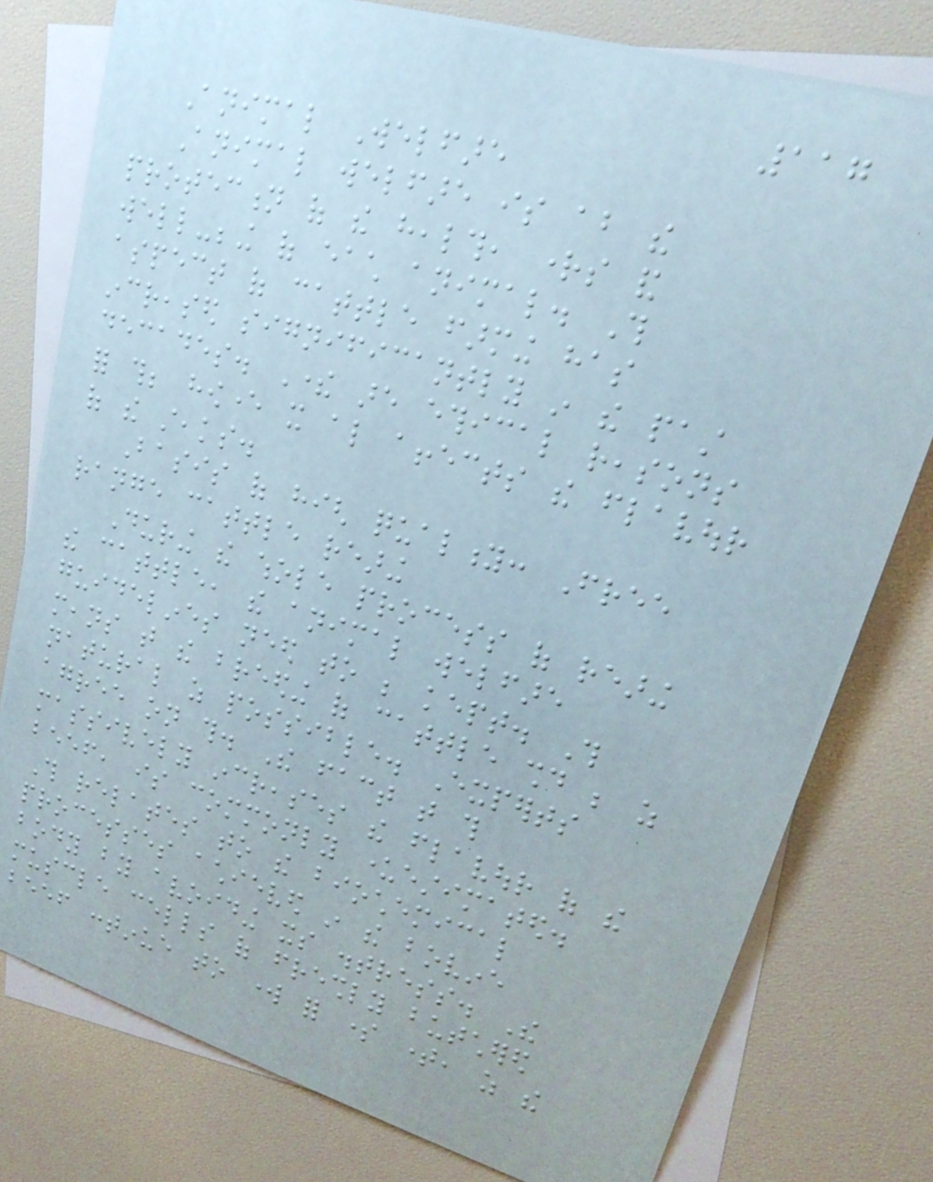117
Animal Welfare
Animal welfare is about the
protection of the health, rights and
well-being of each animal. This
aspect of cattle farming has
increased significantly in the past
decades. There are ethical reasons
for this; however it also affects the flavour
of the steaks.
Basis of high quality: Free
range cattle rearing
During the whole process of rearing
the cattle, the animal welfare
guidelines need to be kept. This
means that the breeding of cattle should be as
natural as possible. Experts
agree on this. The fact that this
massively increases the flavour of the
beef, is commonly underestimated.
This relates to the biochemical
processes achieved in the bovine
body by avoiding its distress. The
muscle cells of freshly butchered
beef continue to work for some time, as the
